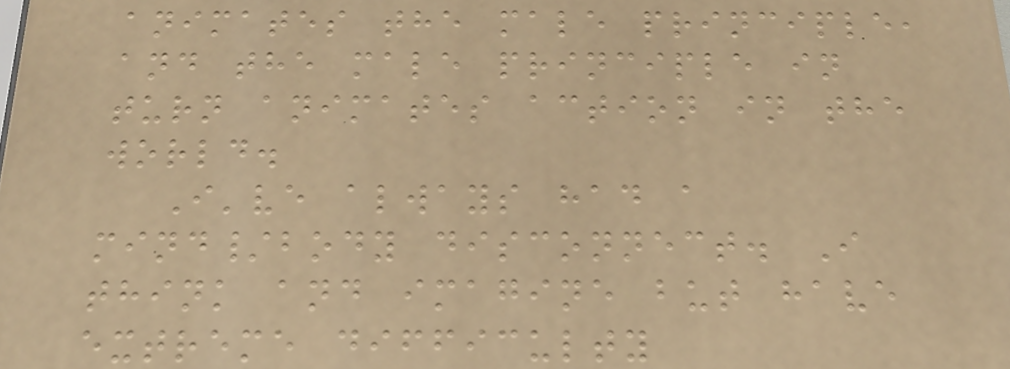animates the male principle,
and the male principle in
turn animates action in the
world.
I've always had a
mind/body disconnect. I
think and imagine but have
extreme difficulty
